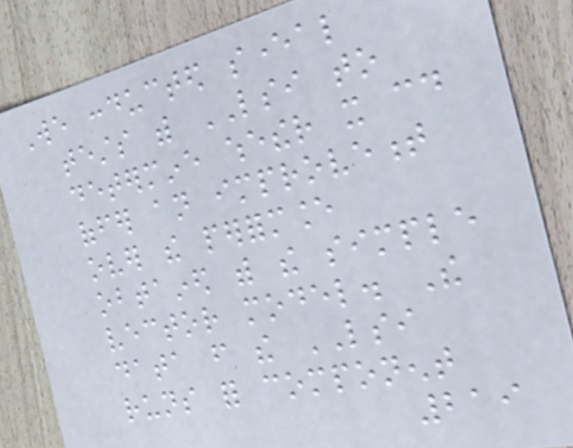We conducted several
tests with LSI to
determine whether it could
offer an improvement
over the performance
obtained with the simple
vector model. The
data from the LSI
runs for component
219
